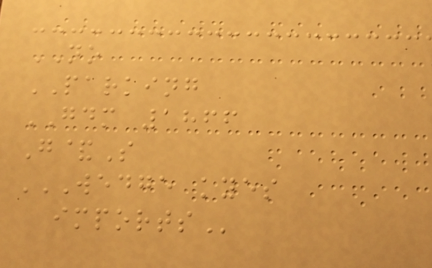NO
PARKING
GDM 1866
G&S
WEDGE KYES
IMPORTS
